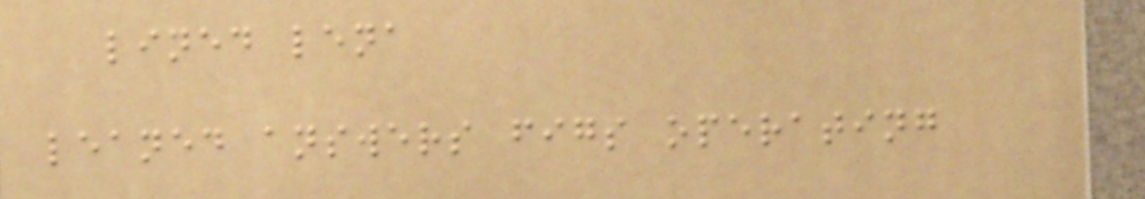lined lena
leaned answers figs operating
